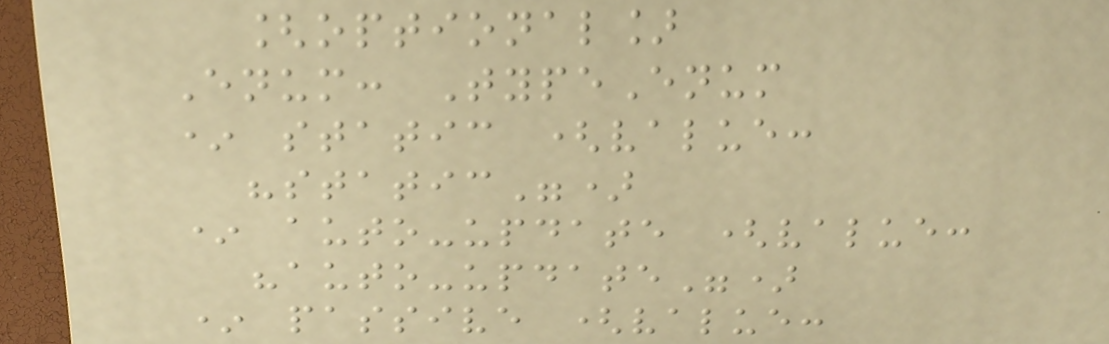[optional]
Enum: TypeEnum
* static (value:
"static")
* auto-update (value:
"auto-update")
* passive (value:
